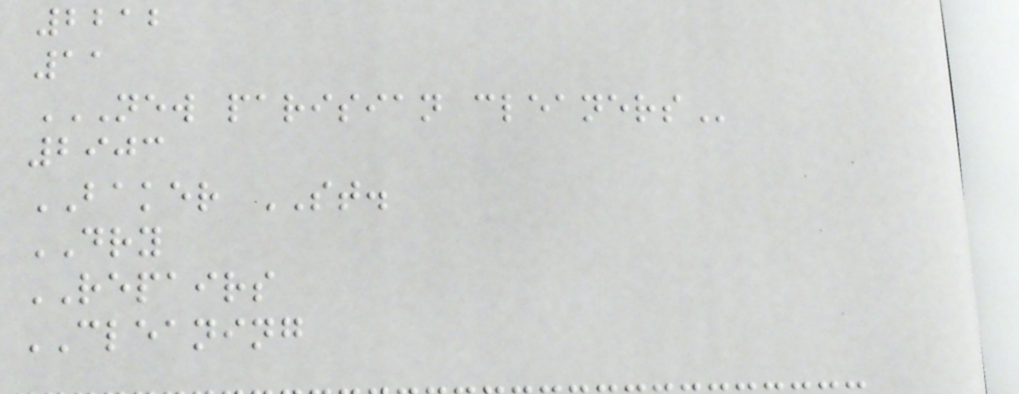2212
11
NEW PARISIAN CLEANERS
2903
BAKER ST.
DRY
REPAIRS
CLEANING
